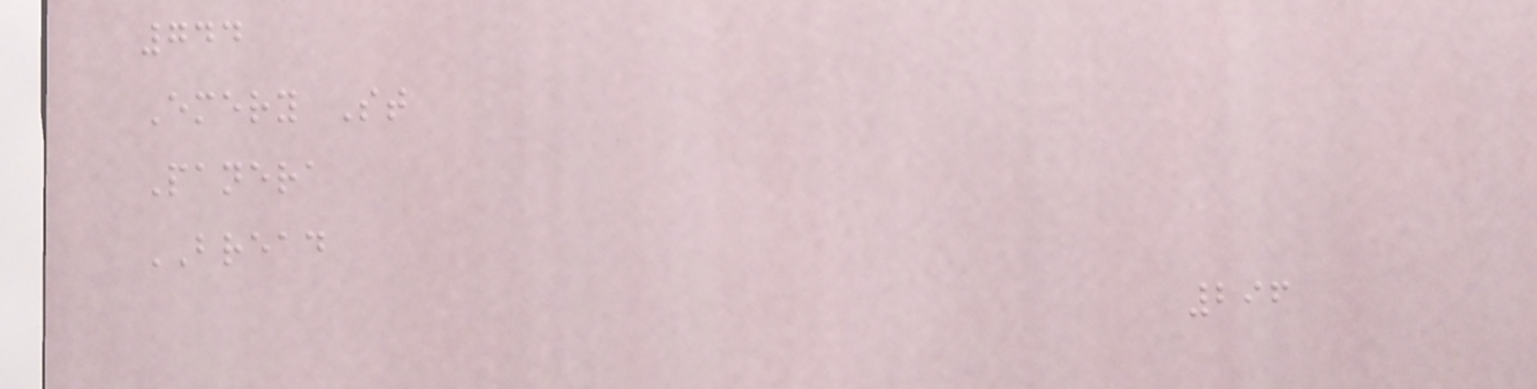744
Emery St
Panera
BREAD
296
